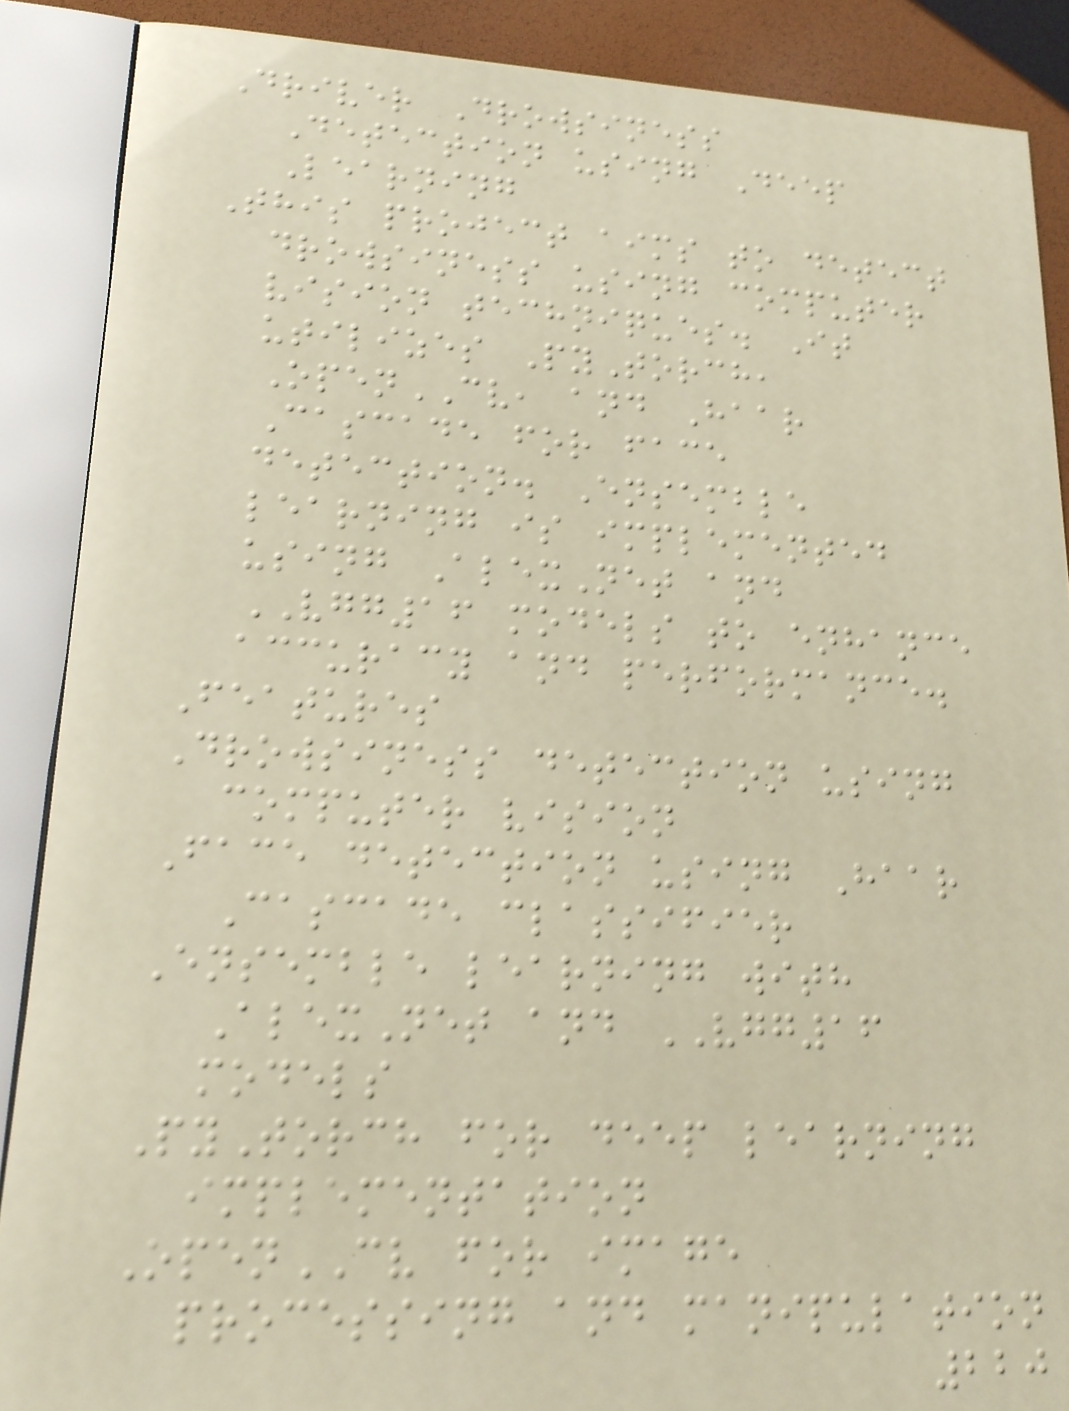Driver Drowsiness
Detection using Deep
Learning
This project aims to detect
drowsiness using computer
vision techniques. It
utilizes PyTorch,
OpenCV, and Haar
Cascade for face
detection. Ensemble
learning is implemented
using AlexNet and
VGG16 models to enhance
accuracy and performance.
Features
Drowsiness detection using
computer vision
Face detection using Haar
Cascade classifier
Ensemble learning with
AlexNet and VGG16
models
PyTorch for deep learning
implementation
OpenCV for image
processing and manipulation
220
